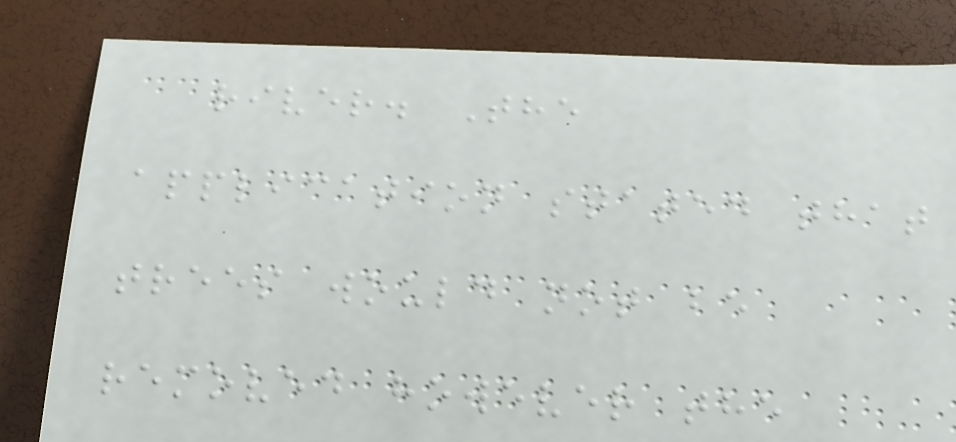river. The
application stated that
trees would not be
removed however the
